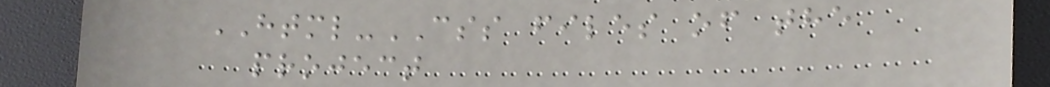HTML-CSS files of the
project
